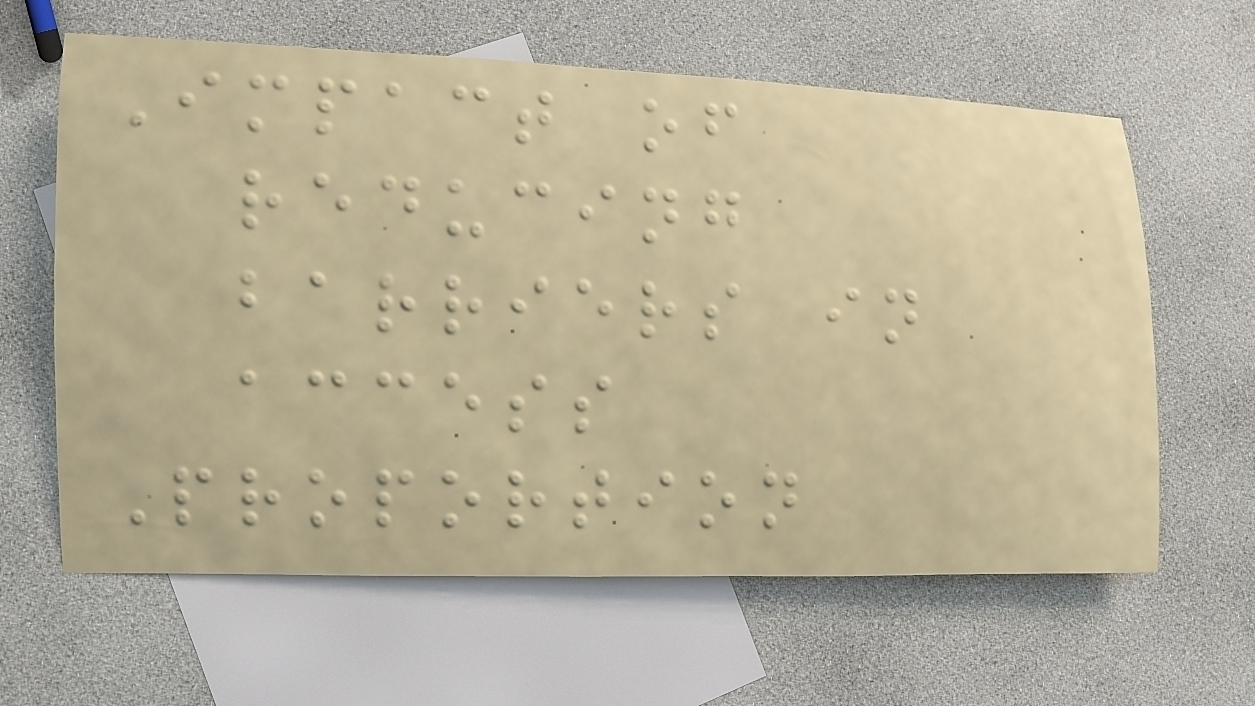Impact of
reducing
barriers in
access
Proportion
